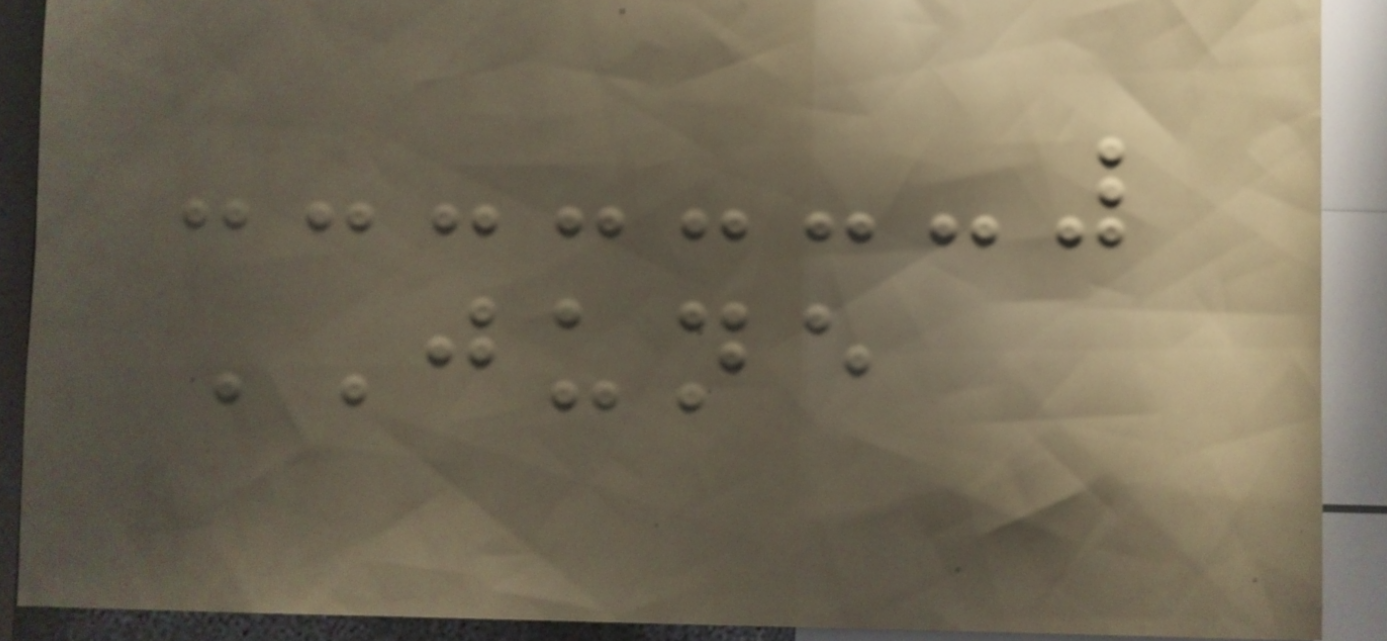JUNE
